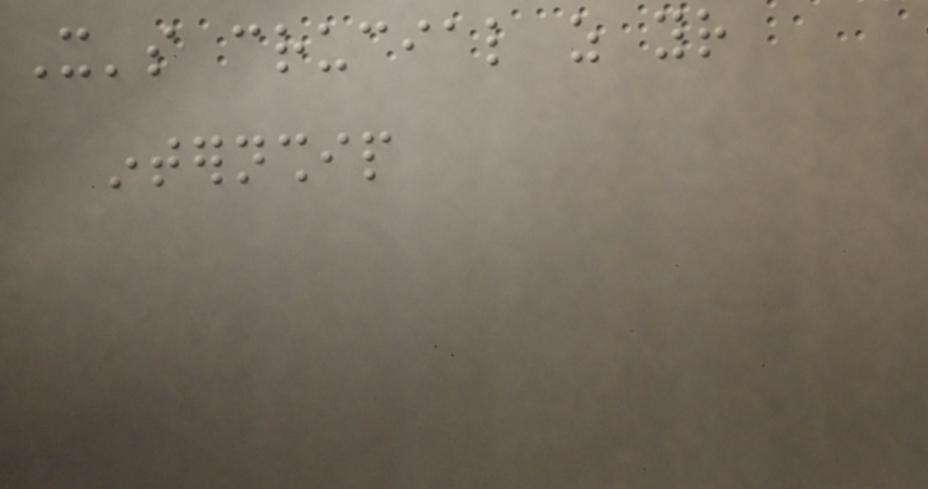It's crucial as your
internship
